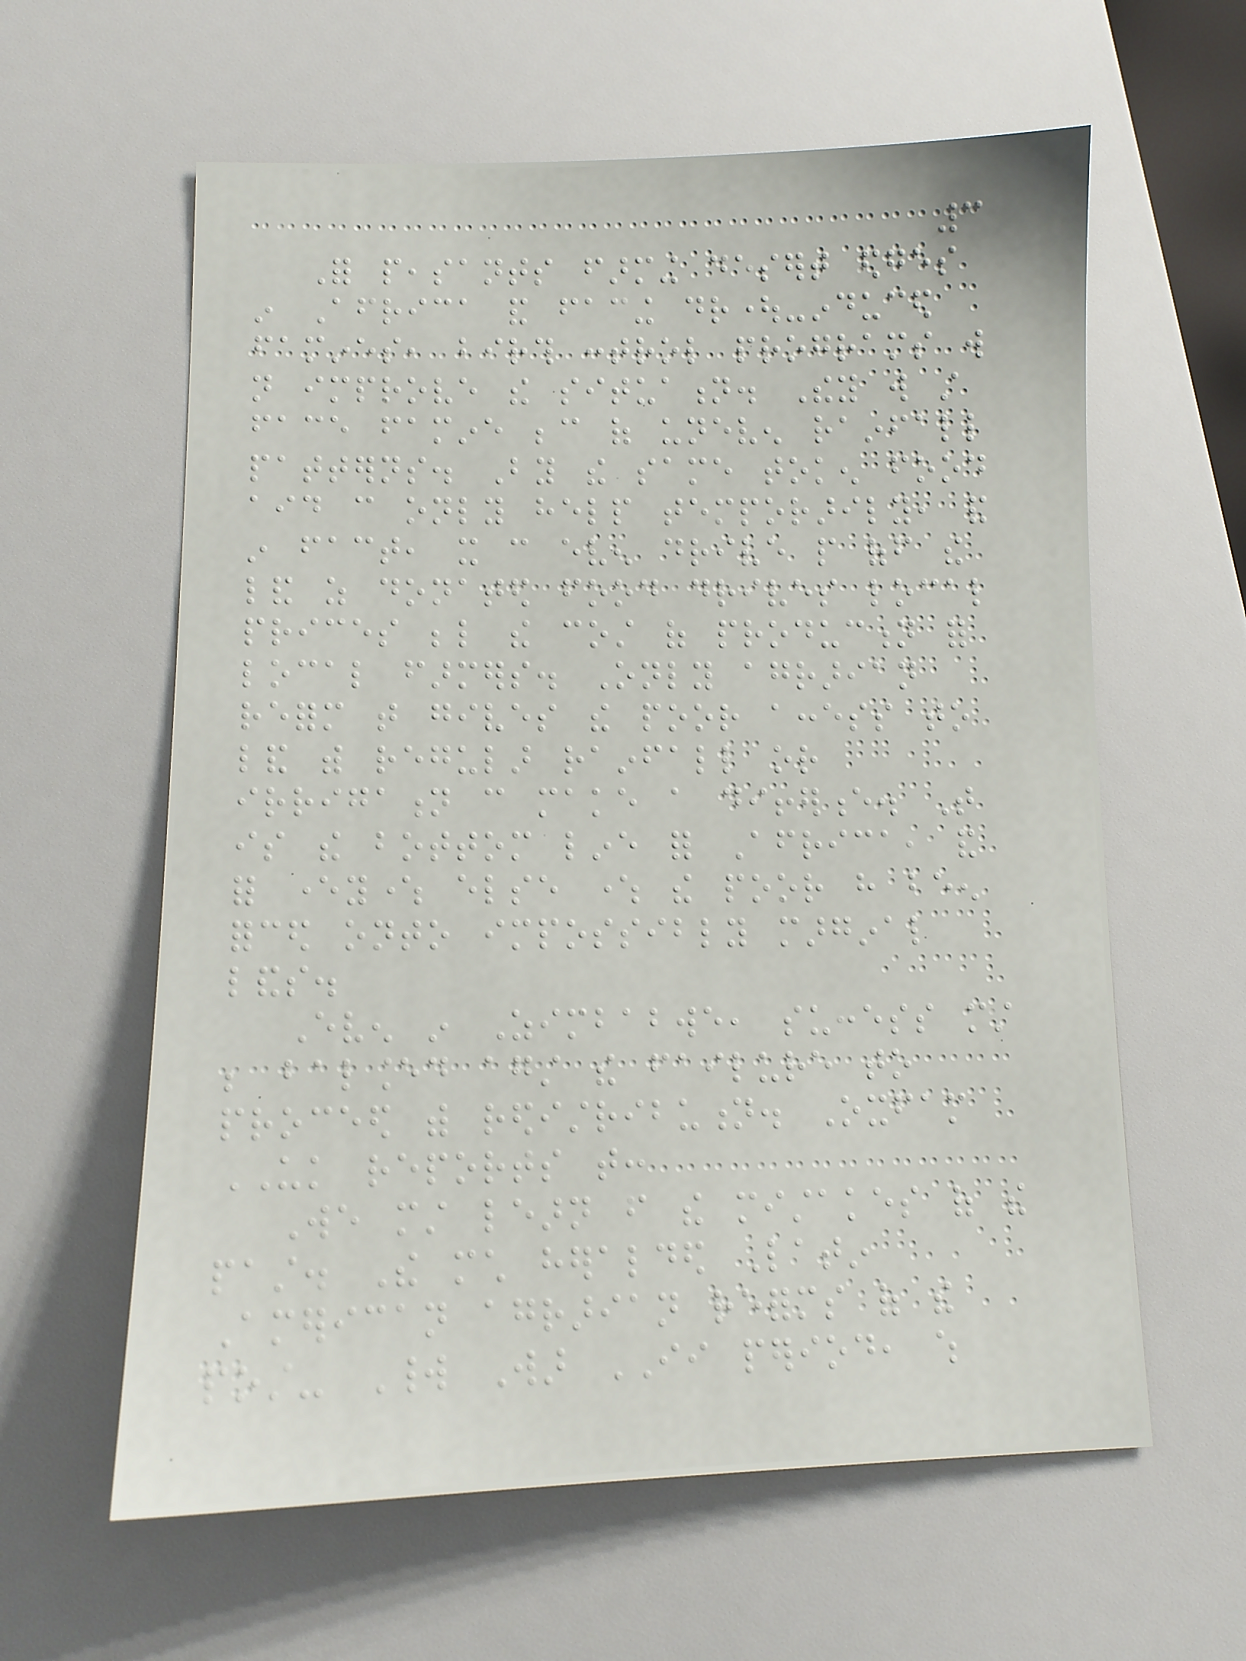3
For peasants farming desert edges
in Africa and facing drought-induced
famines, birth control programs will
not improve the situation. They will still
face famine because of uneven rainfall
patterns. By the same token food
aid can only help temporarily, and
in fact, it can even drive people off the
land as donated food drives local
prices below the cost of production for
local farmers. Only agrarian
reform that gives the poor access to
land with regular rainfall or
irrigation can make a difference. That
is the bottom line for Africa, and
for everywhere else where the poor have been
forced onto impossibly marginal
lands.
Even in Zimbabwe, success must
be balanced against the failure to
proceed with redistribution. Oxfam
UK reports that:
We must learn from the mistakes of the
past. The much heralded Latin
American agrarian reforms of the
post- World War II period, which
